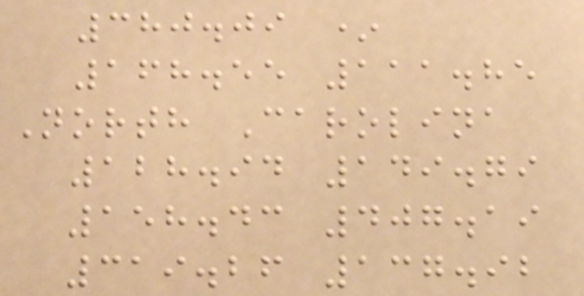380.09 *
168.55 111.85
North Carolina
128.94 149.79
158.43 407.19
319.26 137.92
